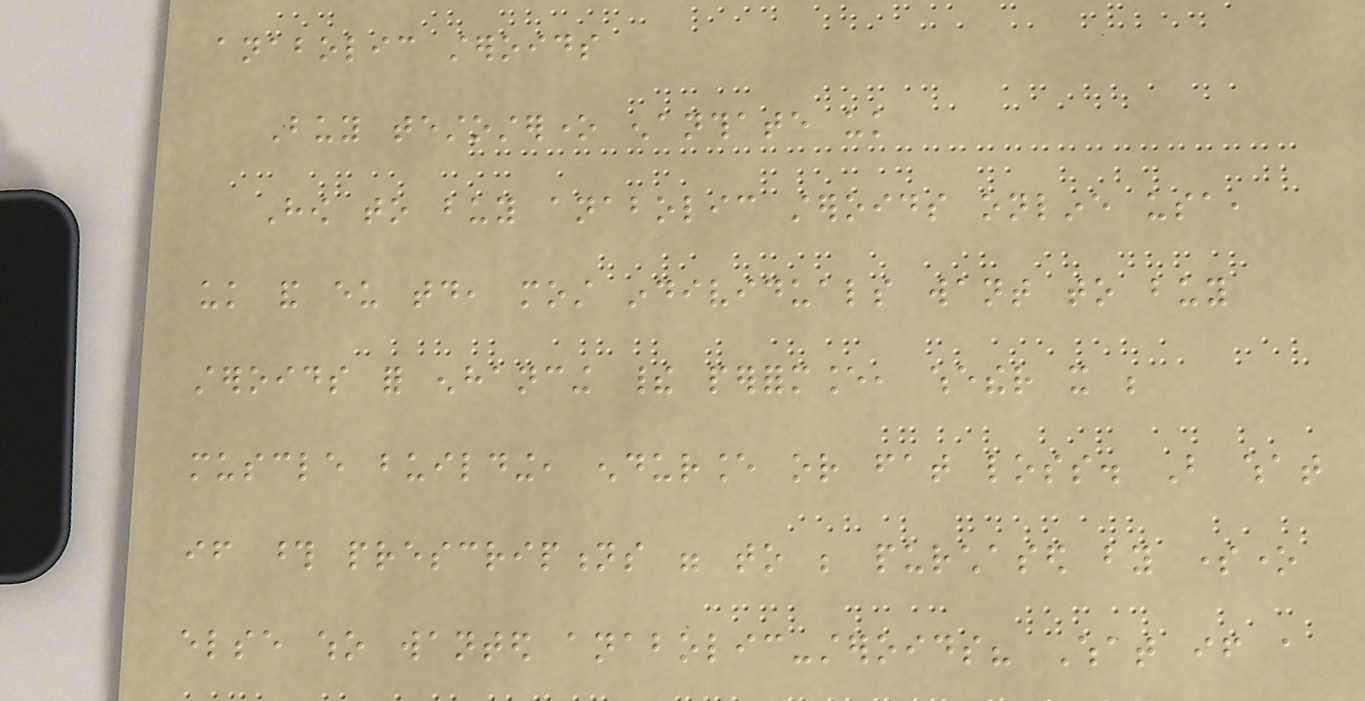anabolic steroids
Buy testosterone enanthate uk
How to buy anabolic steroids online usa,
uk and eu today, most individuals want to buy
steroids for enhancing their performance, whether it be
muscle building, endurance or fat loss. But what
if those prescriptions were to be purchased by someone
else who wanted anabolic-steroids? What if a
